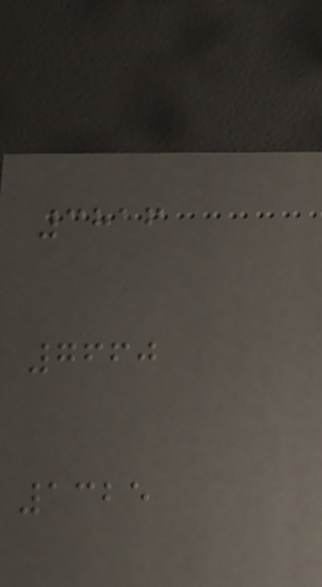3816
7660
1325
